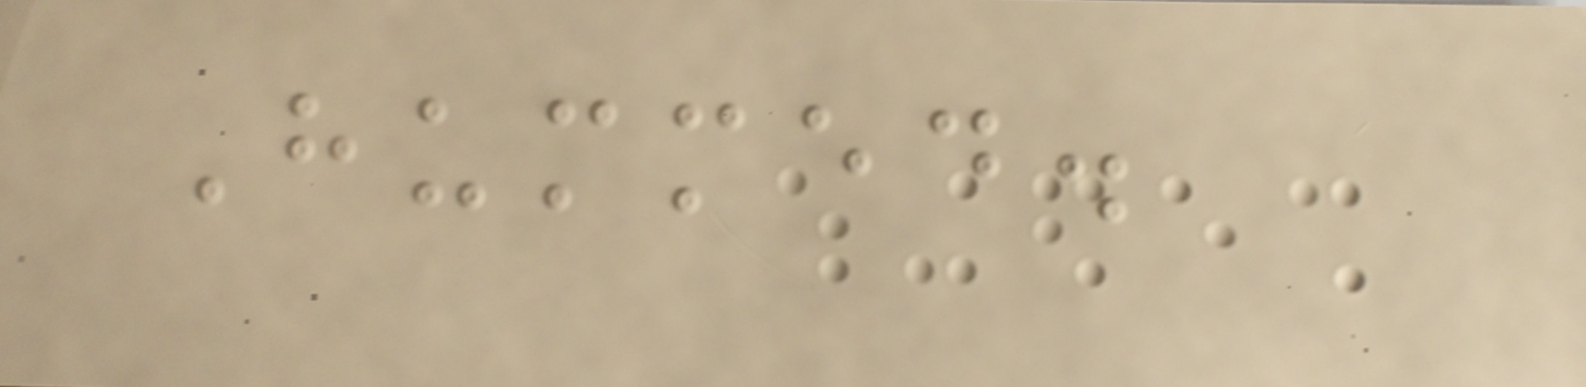Hummed.
